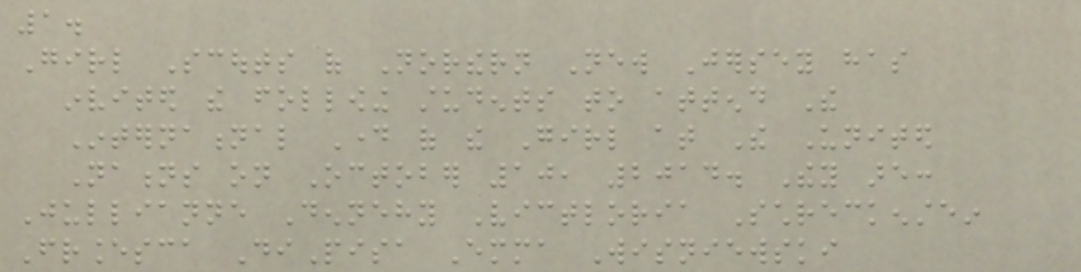1.
Girl Scouts of Northern New Jersey has
invited the following students to attend The
International Day of the Girl at The United
Nations on October 10, 2014. They are:
Jullianne Dennehy Victloria Schreckenstein
Francesca DiPisa Emma Wisniewski
